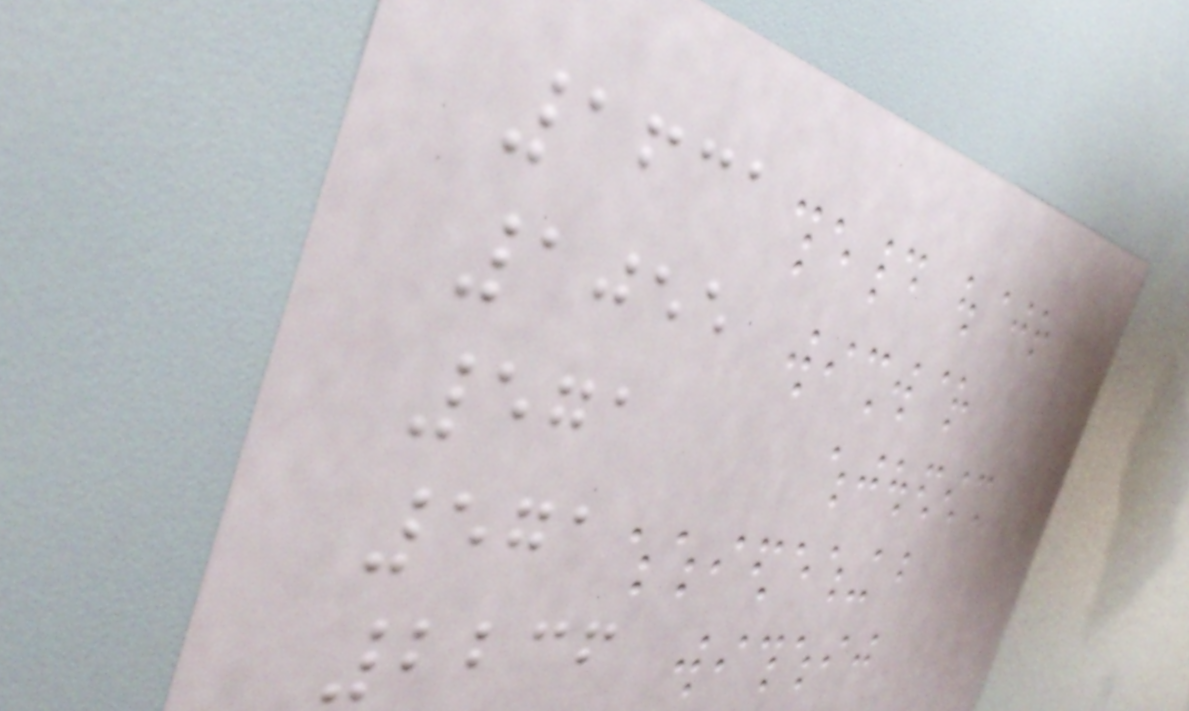1631
1055
571
571
2236
